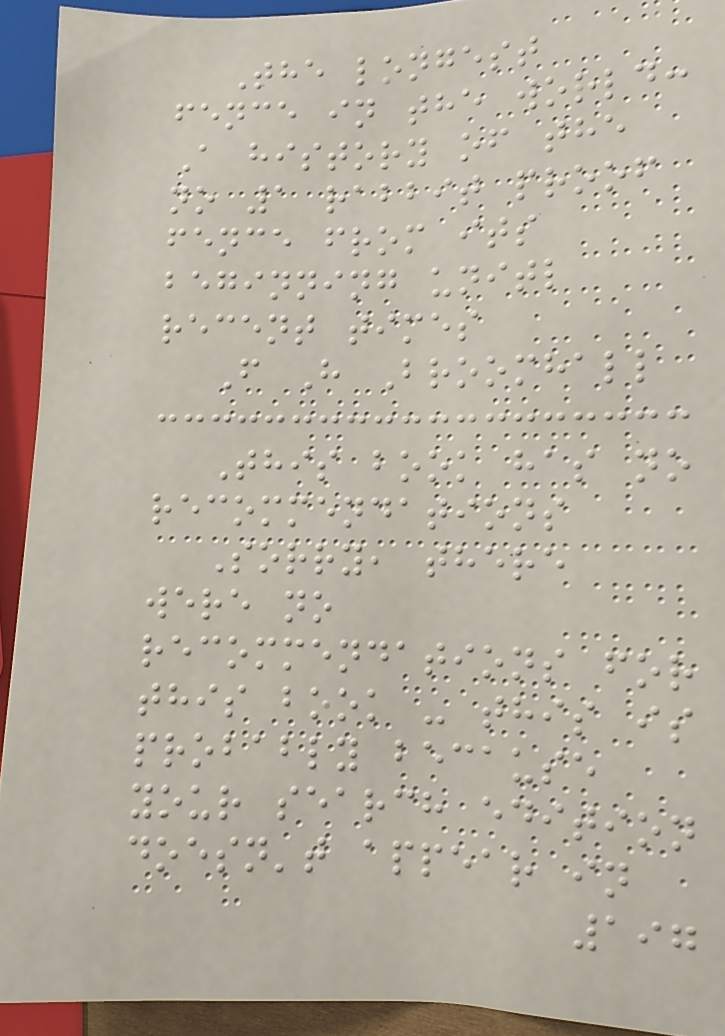The longest
fence in the world:
A history of the
no 1 rabbit proof
fence from its
beginning unitl
recent times
F H Broomhall
This book has no
recommendations
Sorry, there
were no
recommendations for
this book - this is
probably because
your search edition
doesn't appear in
197
